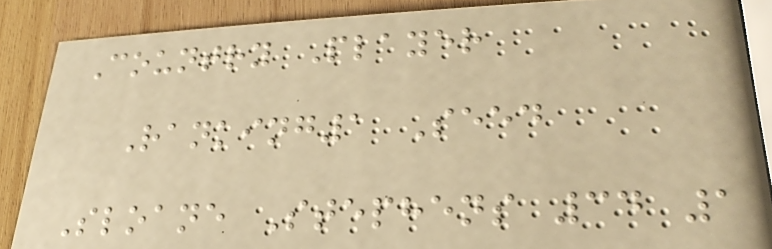Country Player
Ranking1 Seed
Sloane Stephens 34 1
